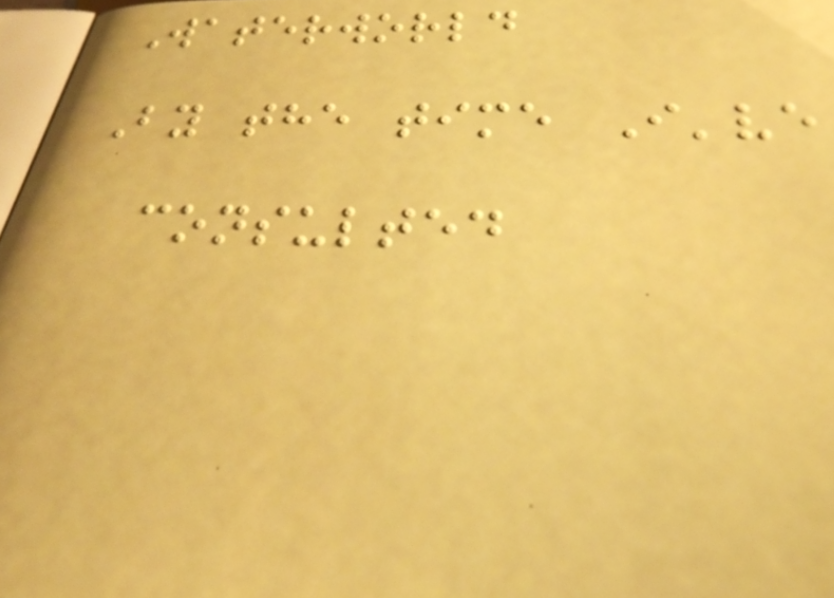Waterworld
By the time I've
consulted
